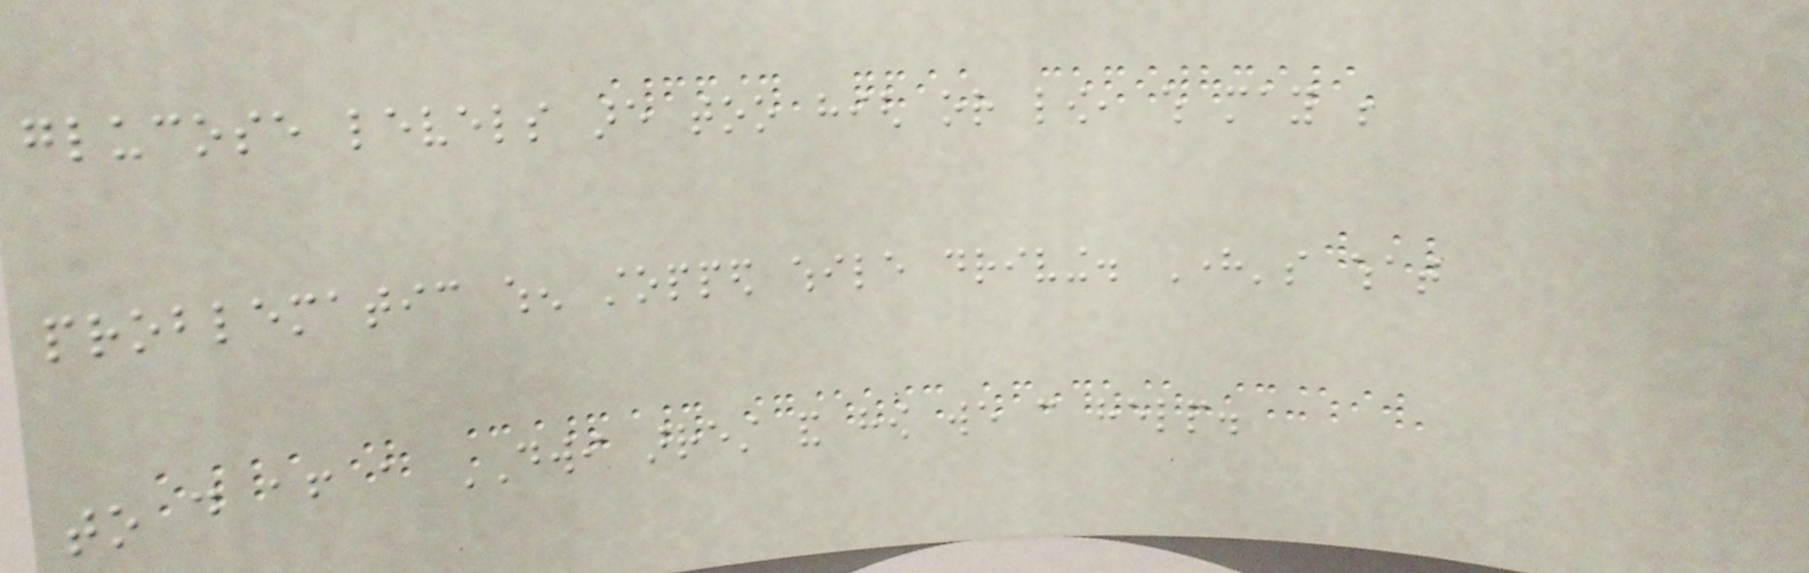glucose levels are too high or low, which may be
problematic when stopped while driving. Here's what
to do after a DWI arrest and how we can help.
